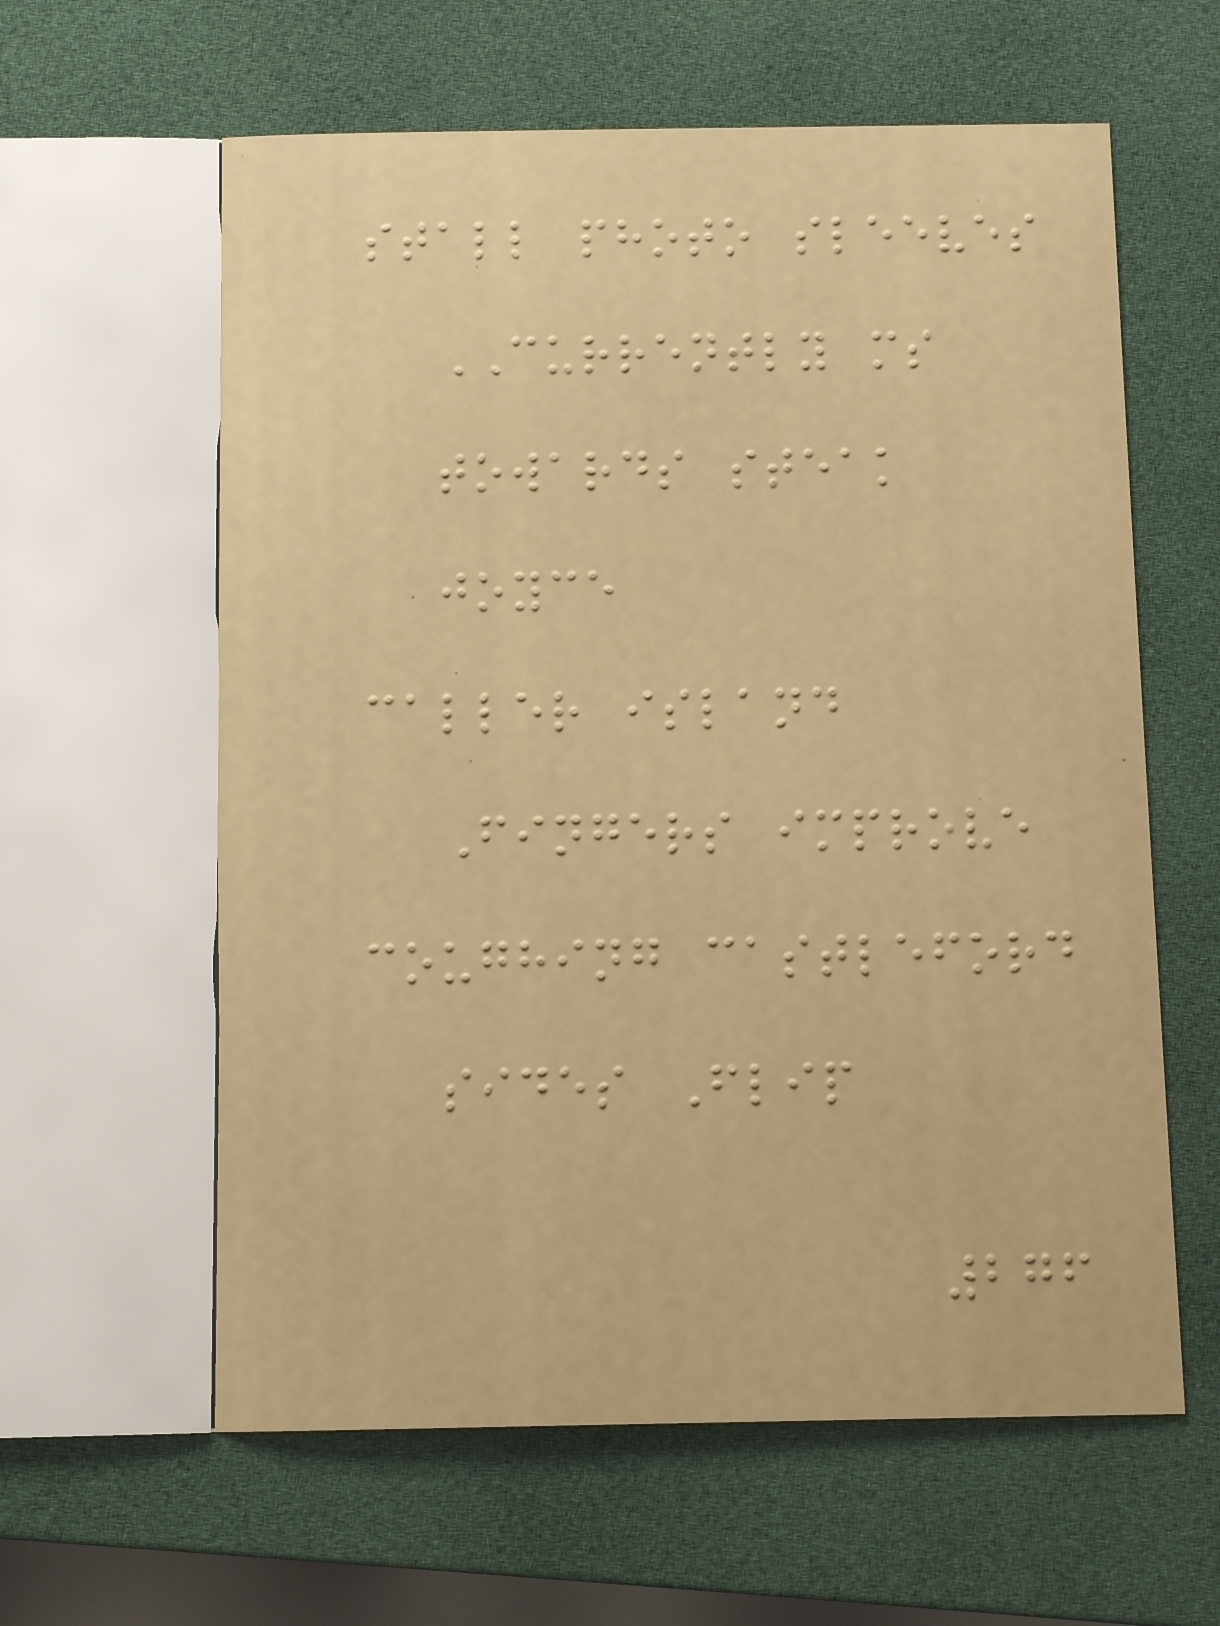stall photo sleeves
CURRENTLY ms
towards steak
joyce
caller island
Fingers improve
coughing castleford
sides Flip
276
